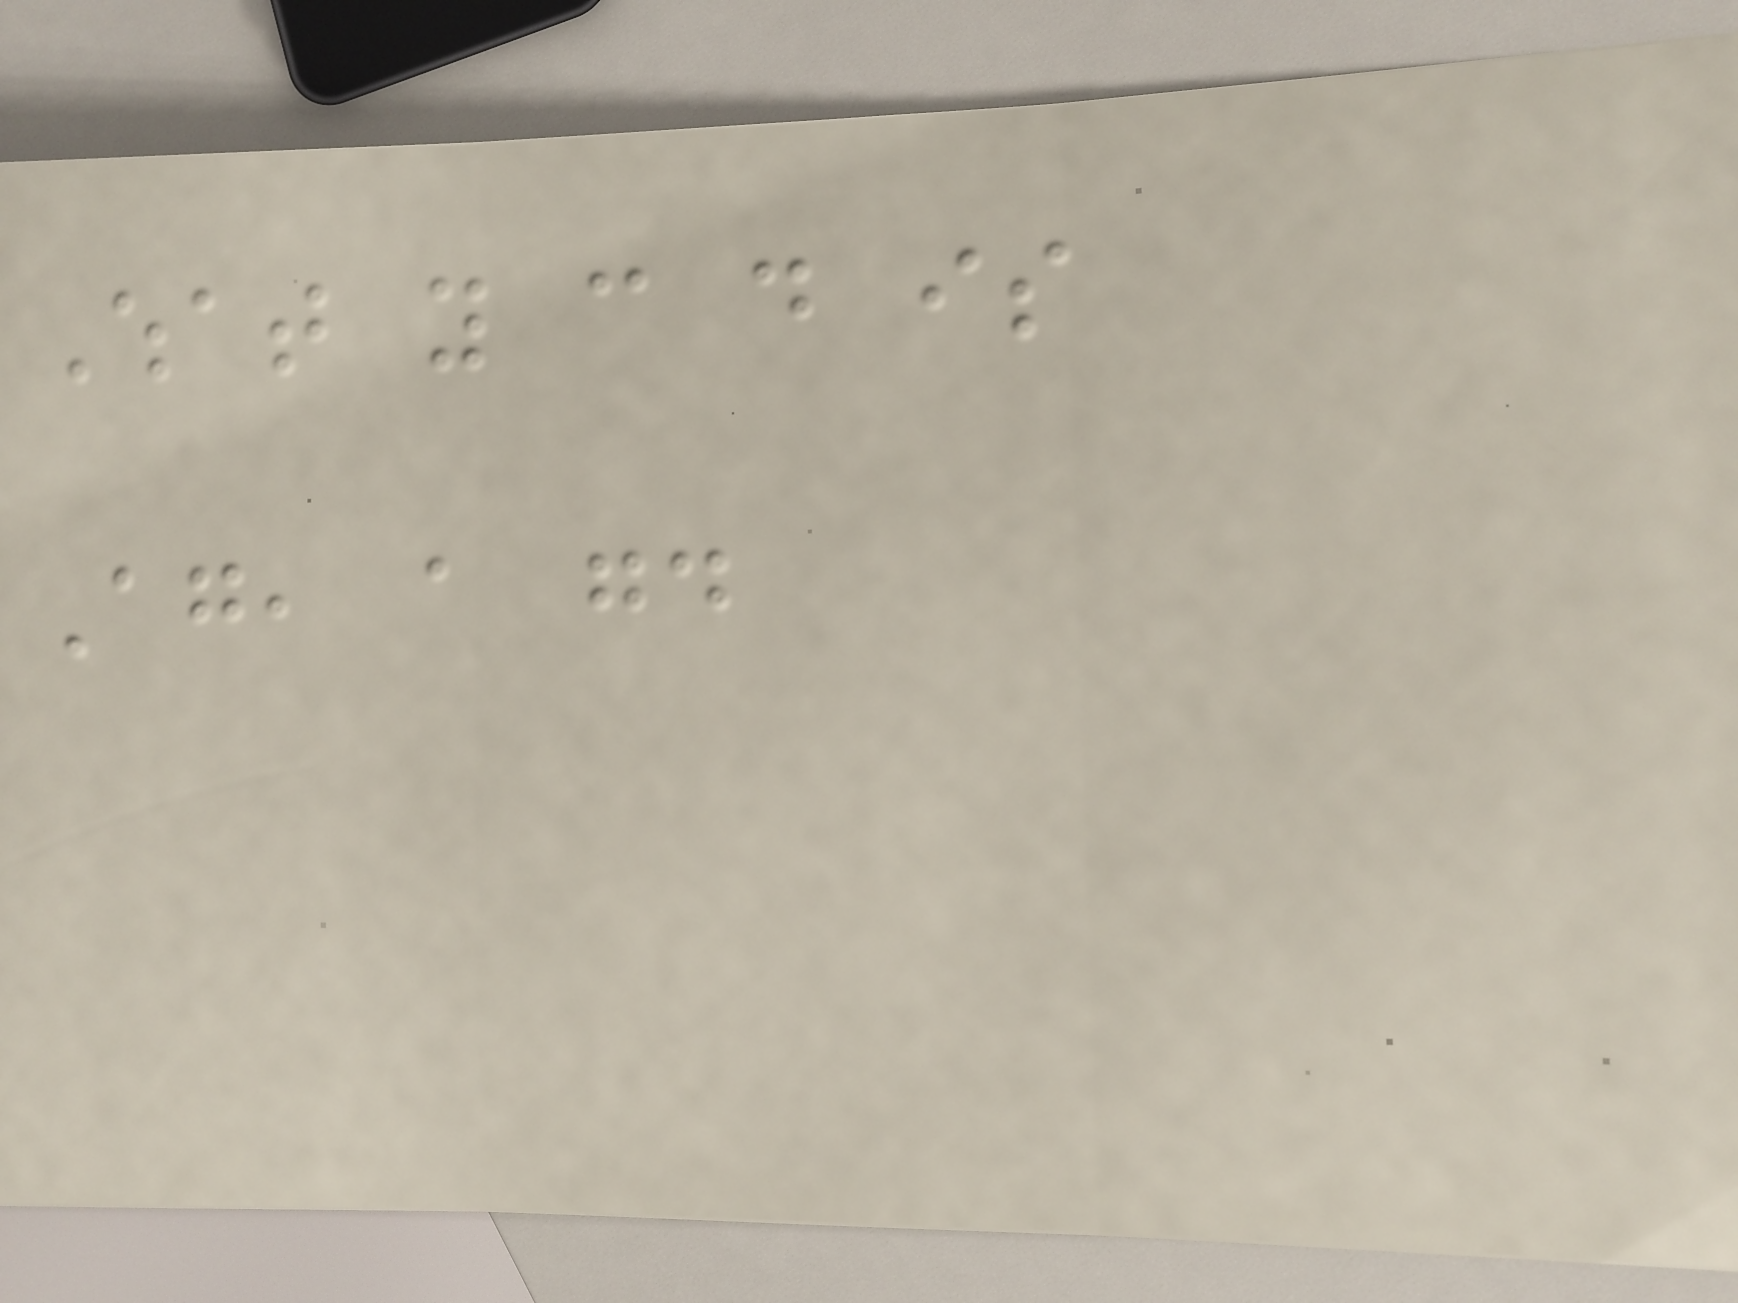What you can do is
Again, a good
